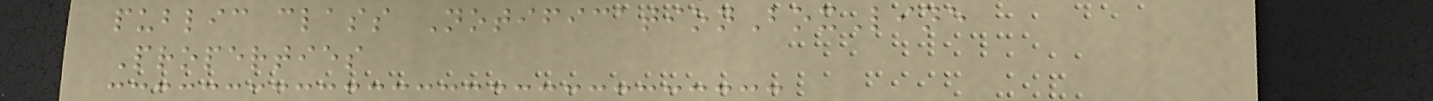public class NotificationBoxLine
Properties
